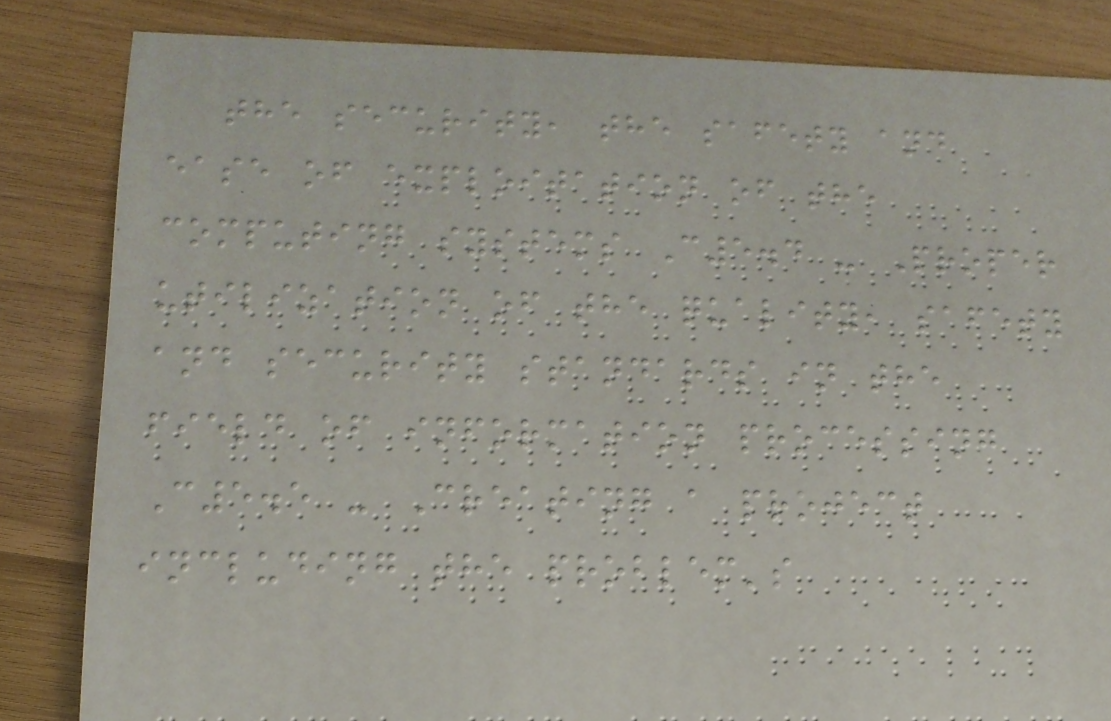the security, the safety and
ease of exploitation of the
computing systems C5.4 - Proper
utilization of the quality, safety
and security standards in the
field of information processing
C5.5 - Creating a project
including the problem's
